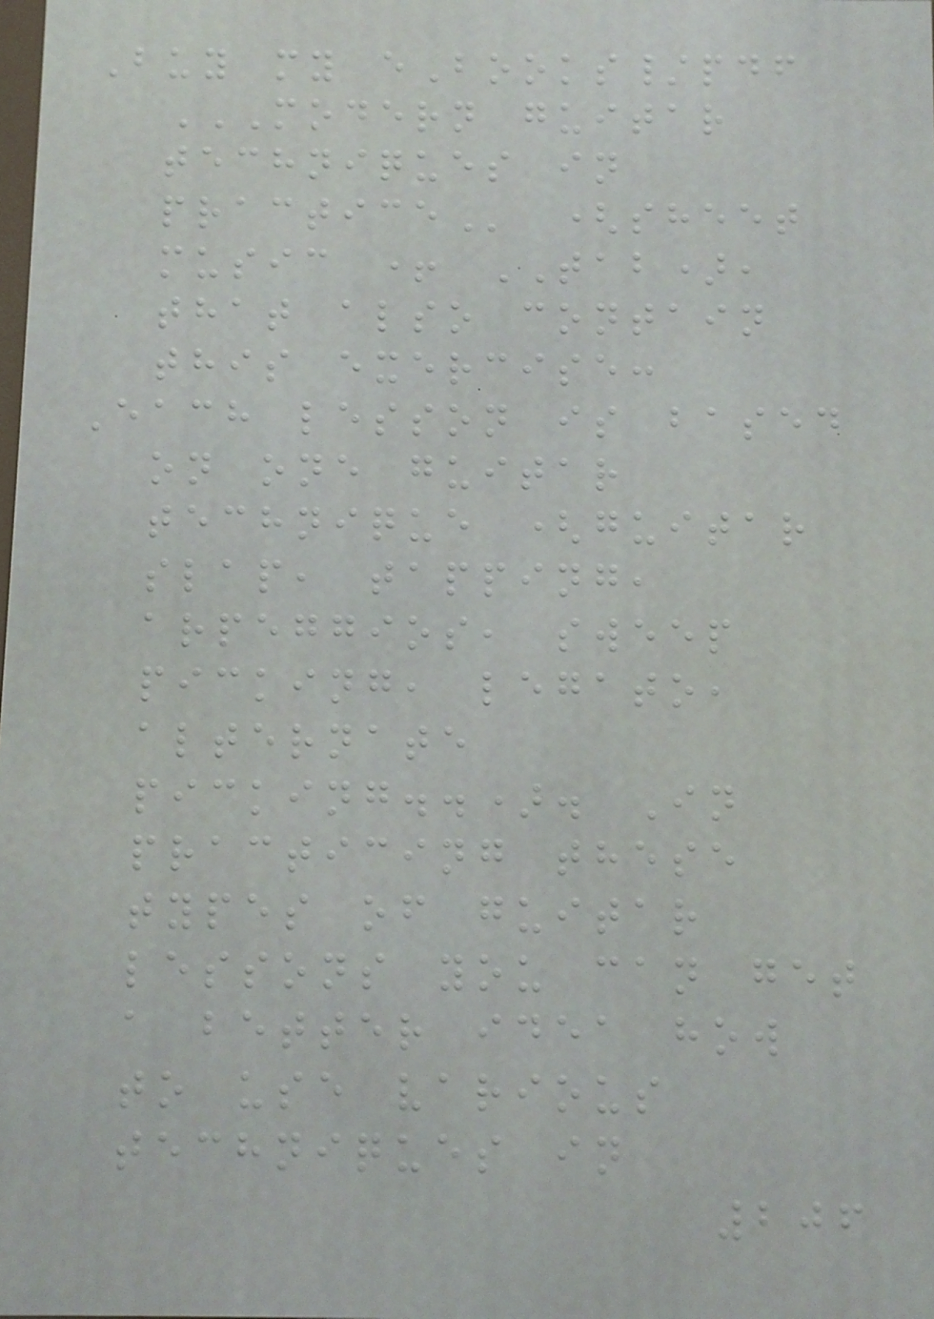Buy my eBooks/pdf
MODERN GUITAR
TECHNIQUES IN
PRACTICE (sheet
music + TAB),
that also contain
this exercise:
Each lesson is based
on one guitar
technique (guitar
slap, tapping,
arpeggios, sweep
picking, legato,
alternate
picking..). In
practicing these
types of guitar
lessons you can get
a better idea how
to use various
techniques in
206
